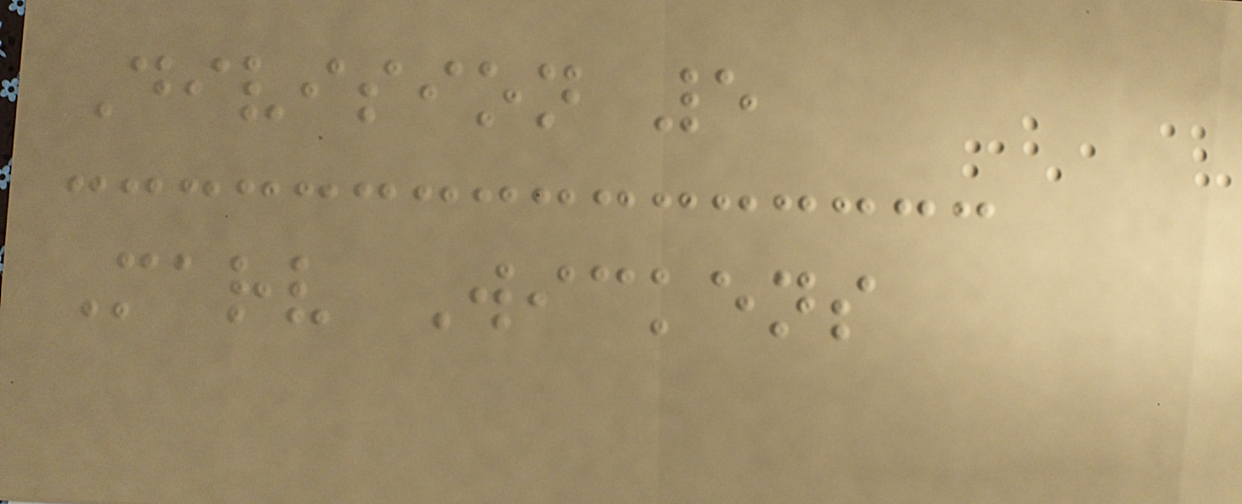Division 5
Marv Wickens
